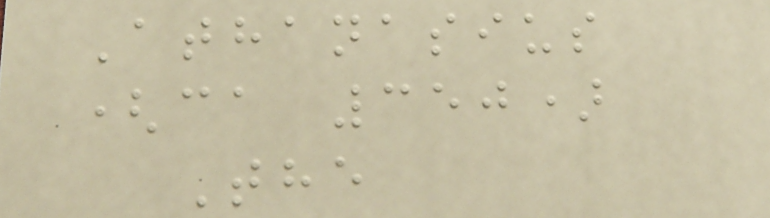Athanasius
(ca 350)
The
